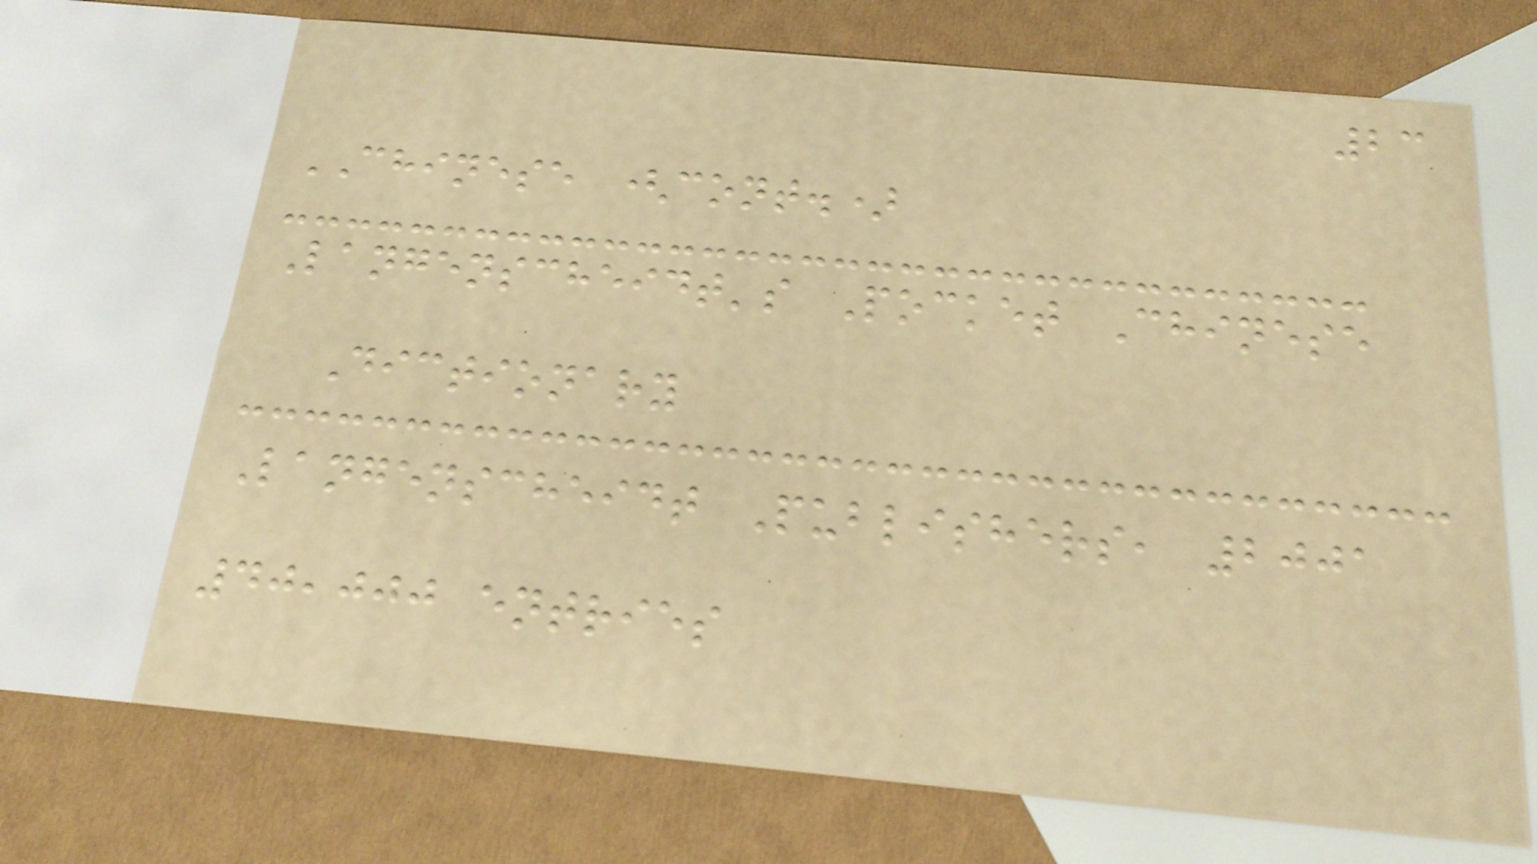23
CHINESE (cont.)
Langenscheidt's Pocket Chinese
Dictionary
Langenscheidt Publishers, 2001
40,000 entries
